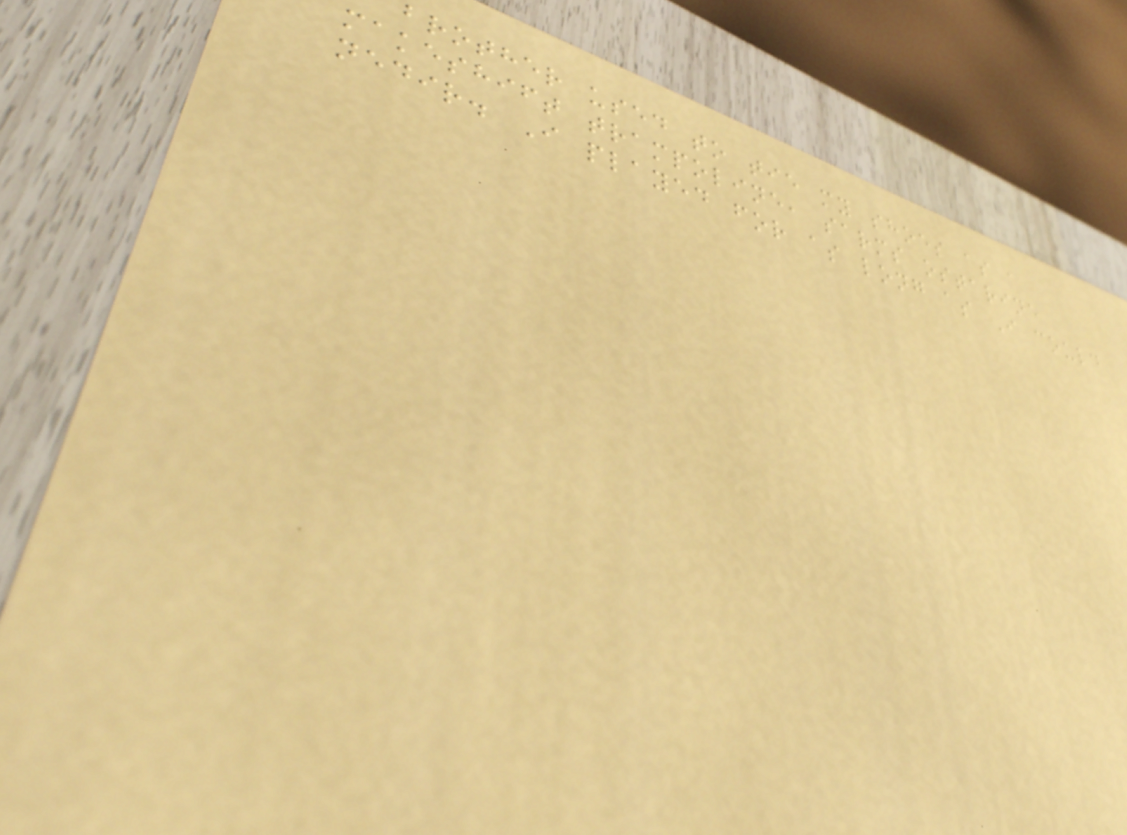brother used to tie my shoes as a
makeshift trampoline, sarms ostarine
nedir. I played for as long as I could
